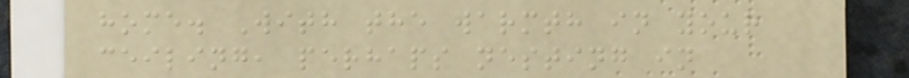home. With the warmth in your
ceiling, perhaps nesting in
